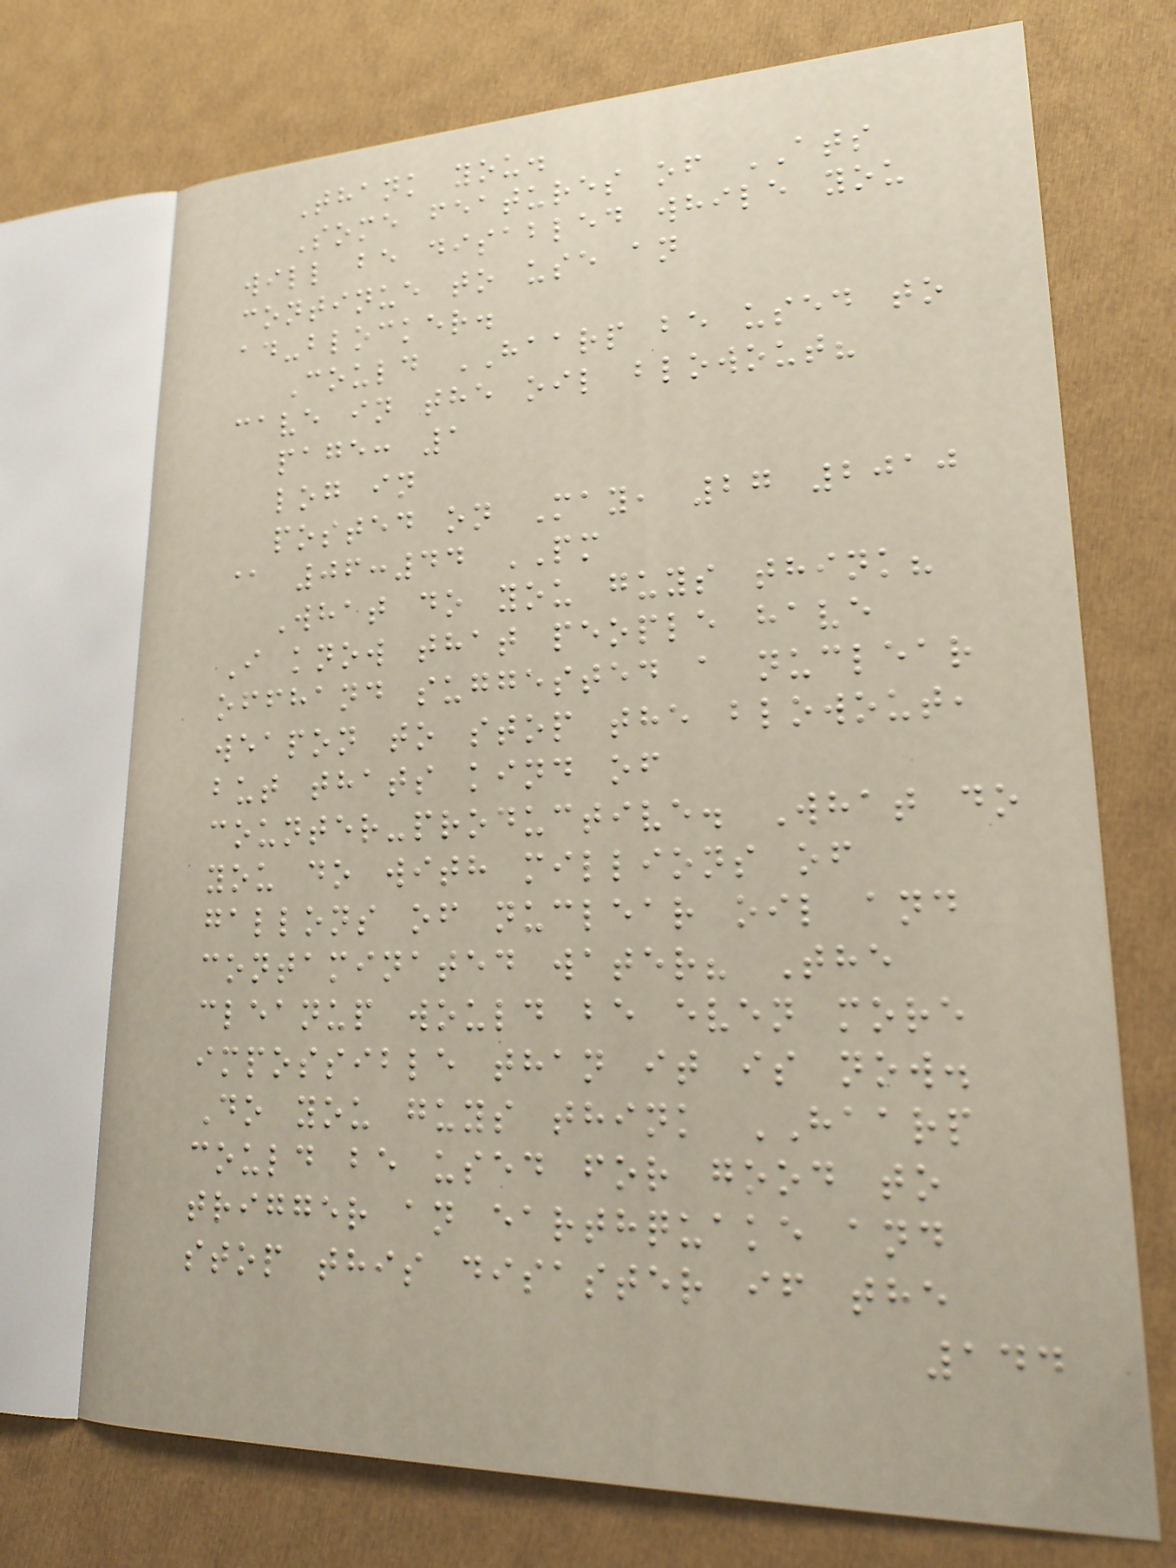Thank you.
Some features of ATS
will be disabled while you
continue to use an
ad-blocker.
Could HAARP be used to
cave in the oil blowout?
page: 1
log in
posted on May, 27 2010
@ 06:44 PM
What do you guys think?
I know that people have
offhand suggested a nuclear
weapon to stop the blowout,
but thats kind of
counter-productive. What do
you do with millions of
gallons of nuclear oil and
contaminated water? The
cleanup would be even more
impossible than it is now.
Do you guys think HAARP
could be used for good to
trigger an earthquake and
stop this disaster if the
144
